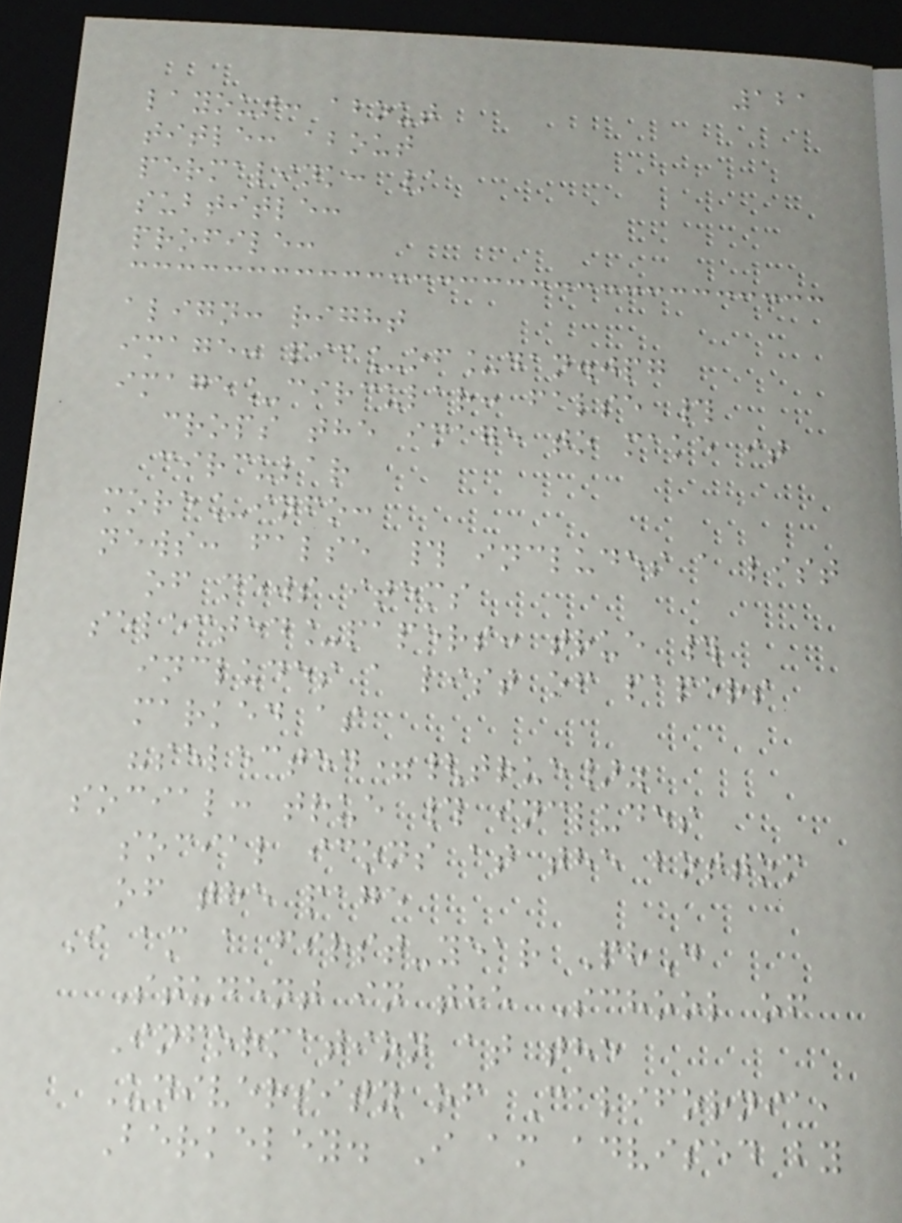121
layout: about
title: about
permalink: /
subtitle:
profile:
align: right
image: pic_of_dan.jpg
image_circular: false #
crops the image to make it
circular
more_info:
news: false # includes a list
of news items
selected_papers: true #
includes a list of papers
marked as
"selected={true}"
social: true # includes
social icons at the bottom
of the page
I am a first-year PhD
Student in the School of
Information at the
University of California,
Berkeley. I am advised by
